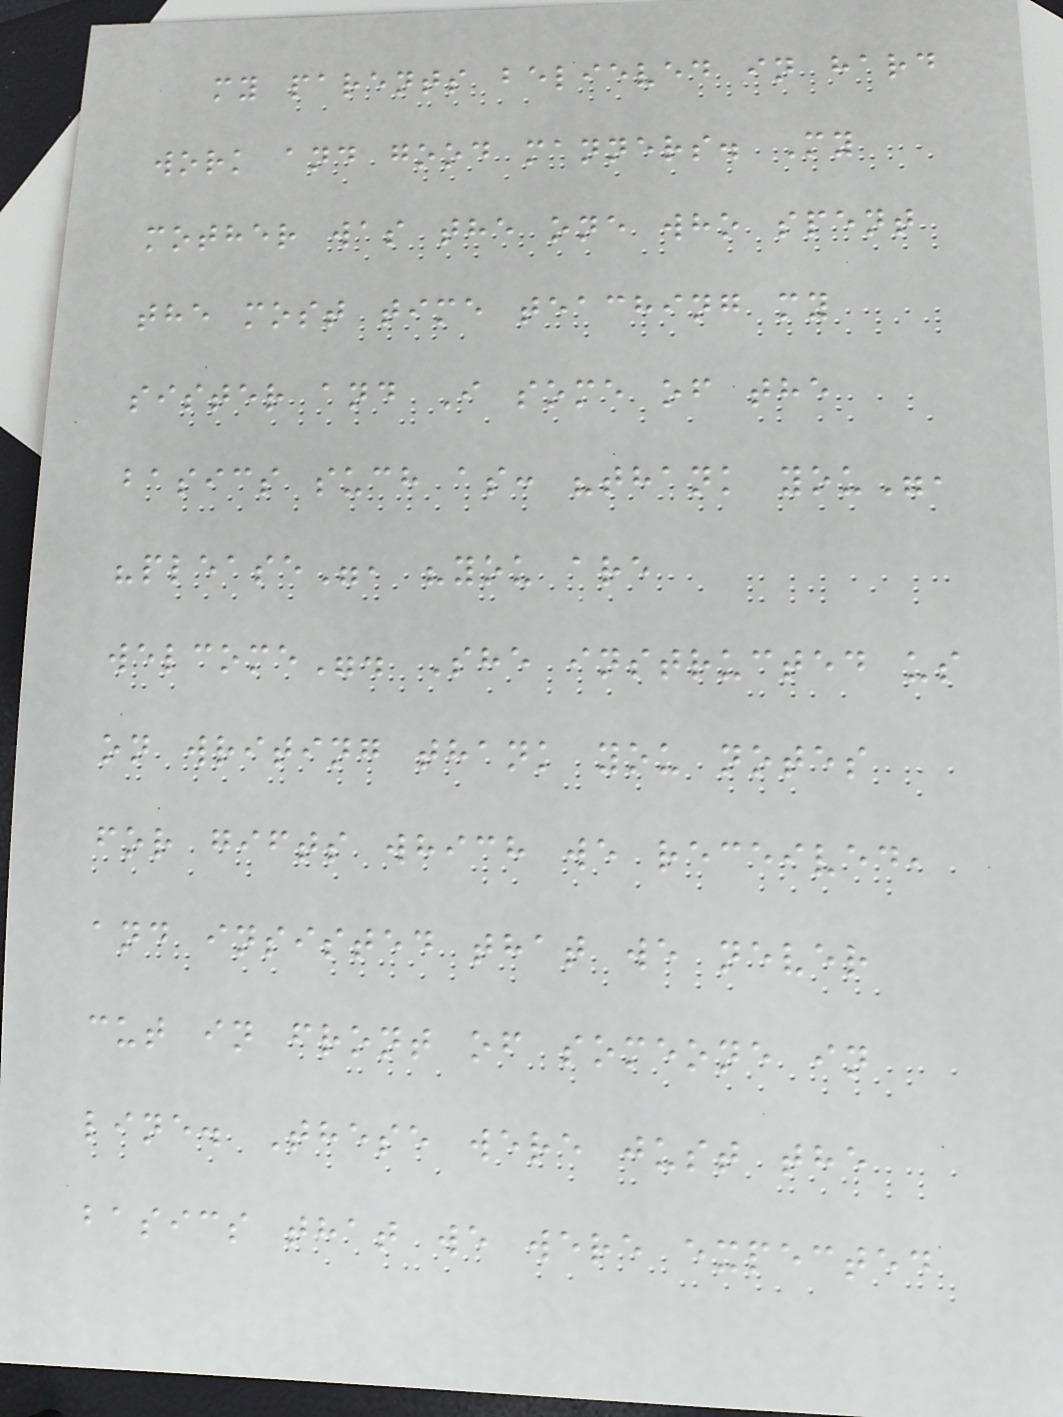my parents believed in hard
work and good manners. My
mother was the one who spent
the most time teaching my
sister and I some of the
basics such as: "thank you",
"please", "you are
welcome". She instructed us
on writing thank you notes
for gifts which we received,
and insisted that we never
cut in front of someone in
line. These were just the
basics that we were expected
